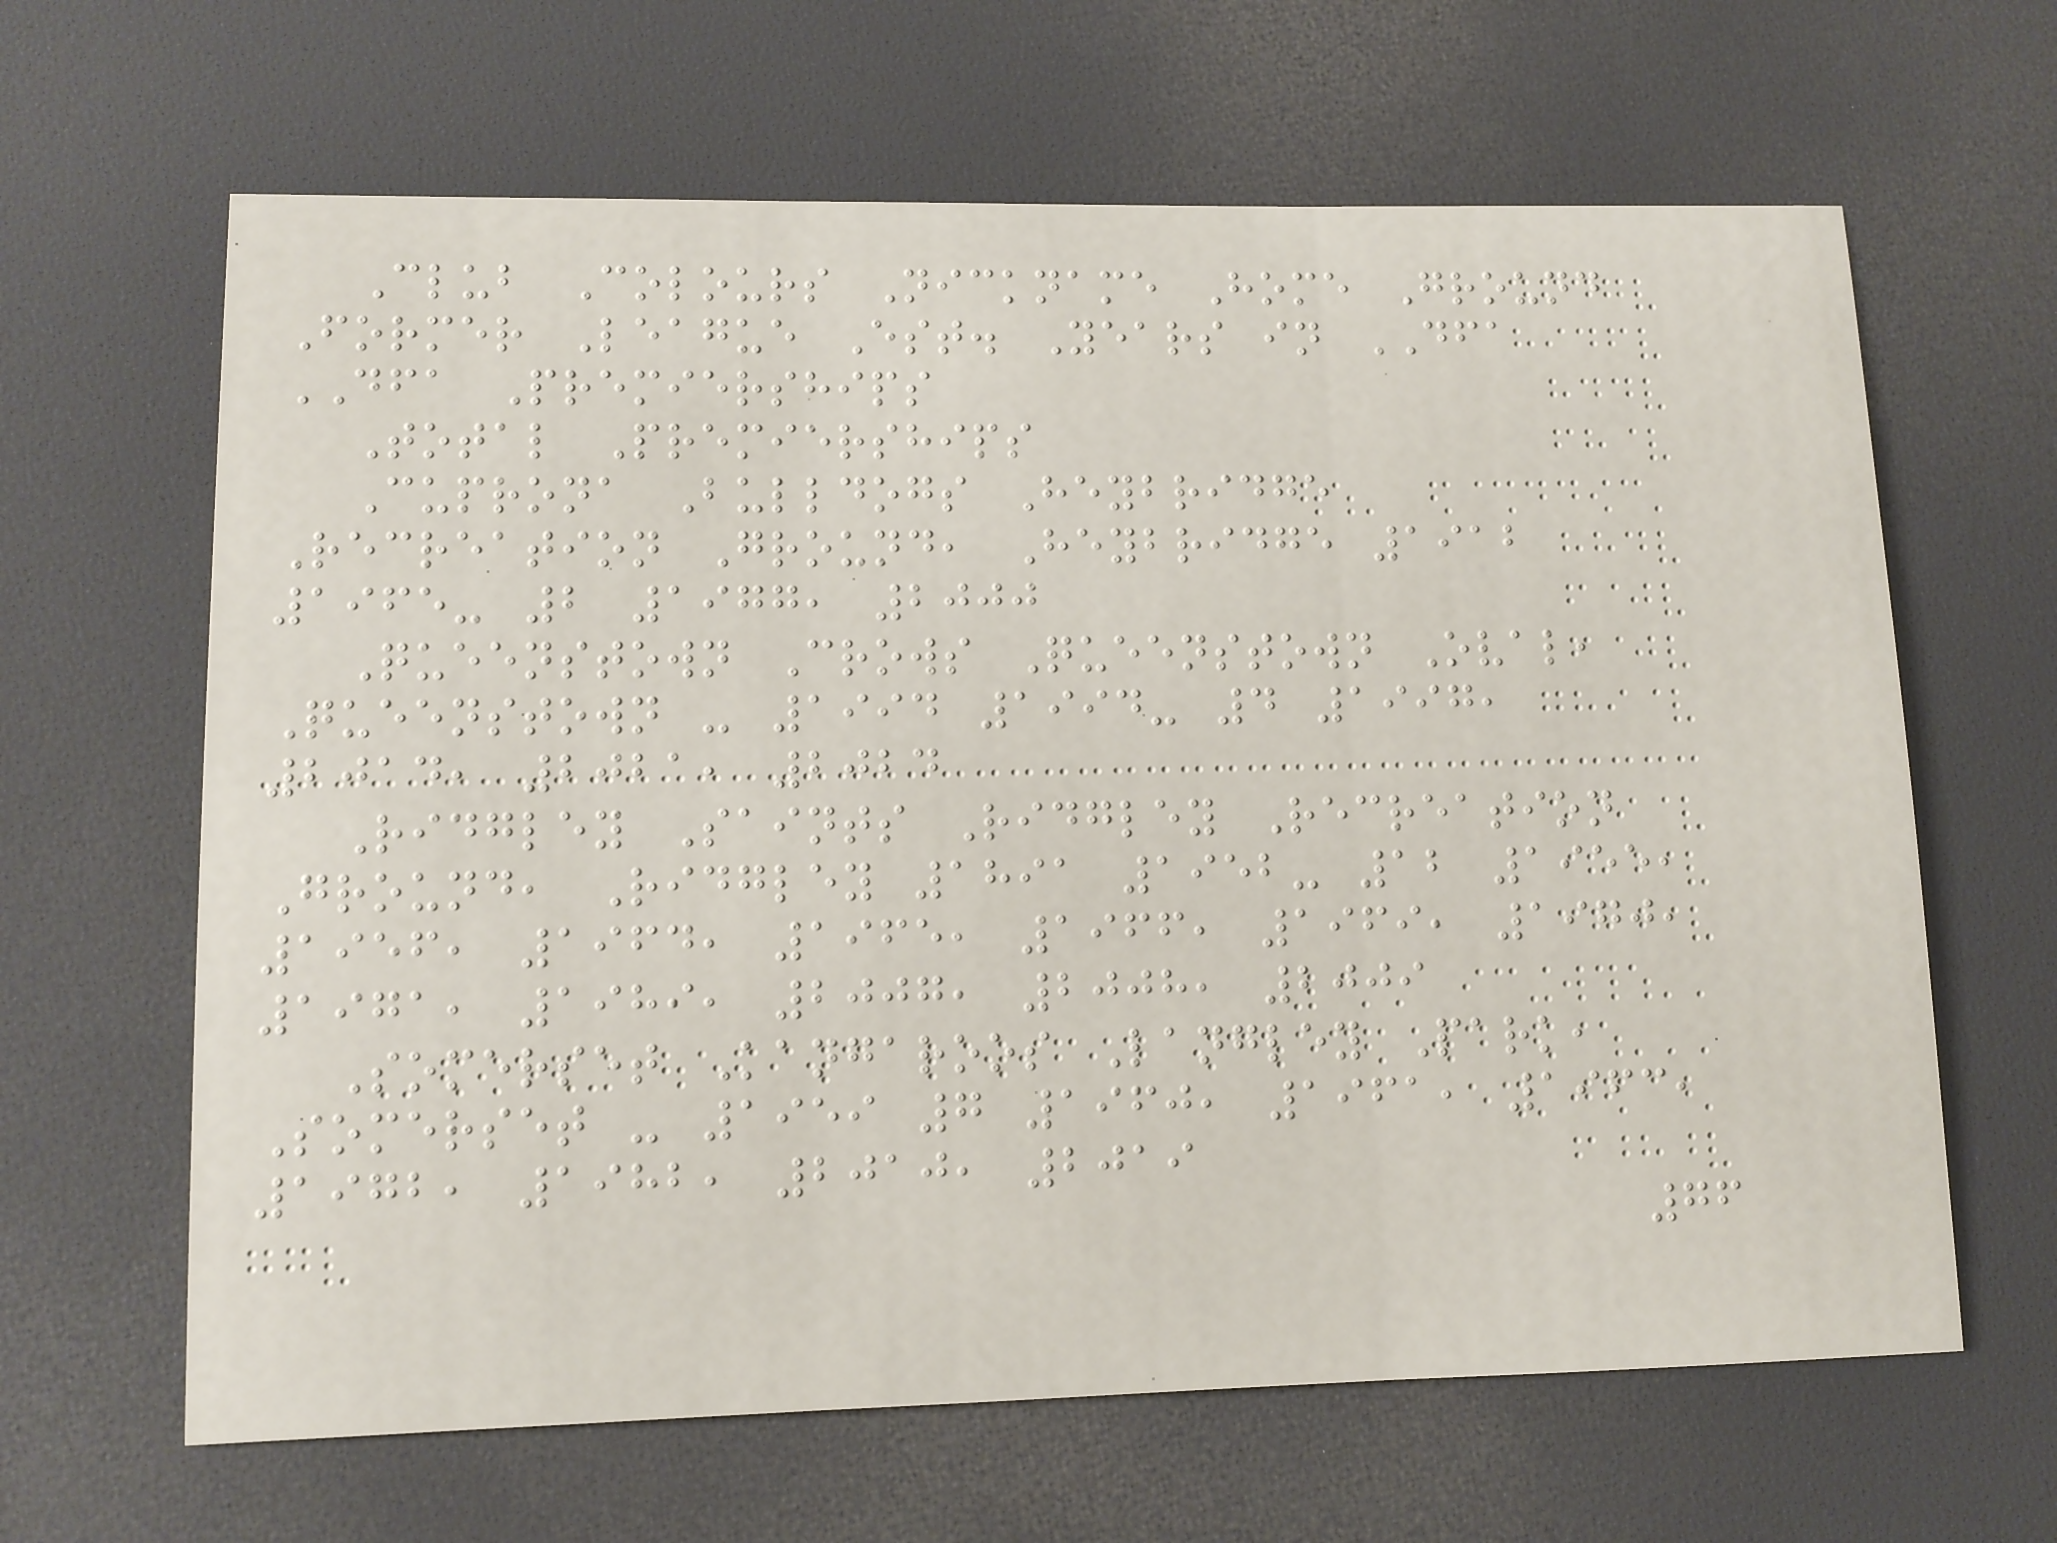Club Colours Nickname Home Ground
Former League Est. Years in DFA
DFA Premierships
Total Premierships
Cuprona Bulldogs Heybridge
Recreation Ground, Heybridge 1912
1965- 2 1977, 2000
Queenstown Crows Queenstown Oval,
Queenstown - 1994 1994- 4 1997,
2014, 2021, 2024
Ridgley Saints Ridgley Recreation
Ground, Ridgley 1891 1952- 12 1955,
1956, 1964, 1965, 1966, 1969, 1970,
1971, 1989, 2007, 2008, 2009
Somerset Kangaroos Langley Park,
Somerset - 1959 7 1960, 1961, 1963,
1972, 1982, 2010, 2019
76
